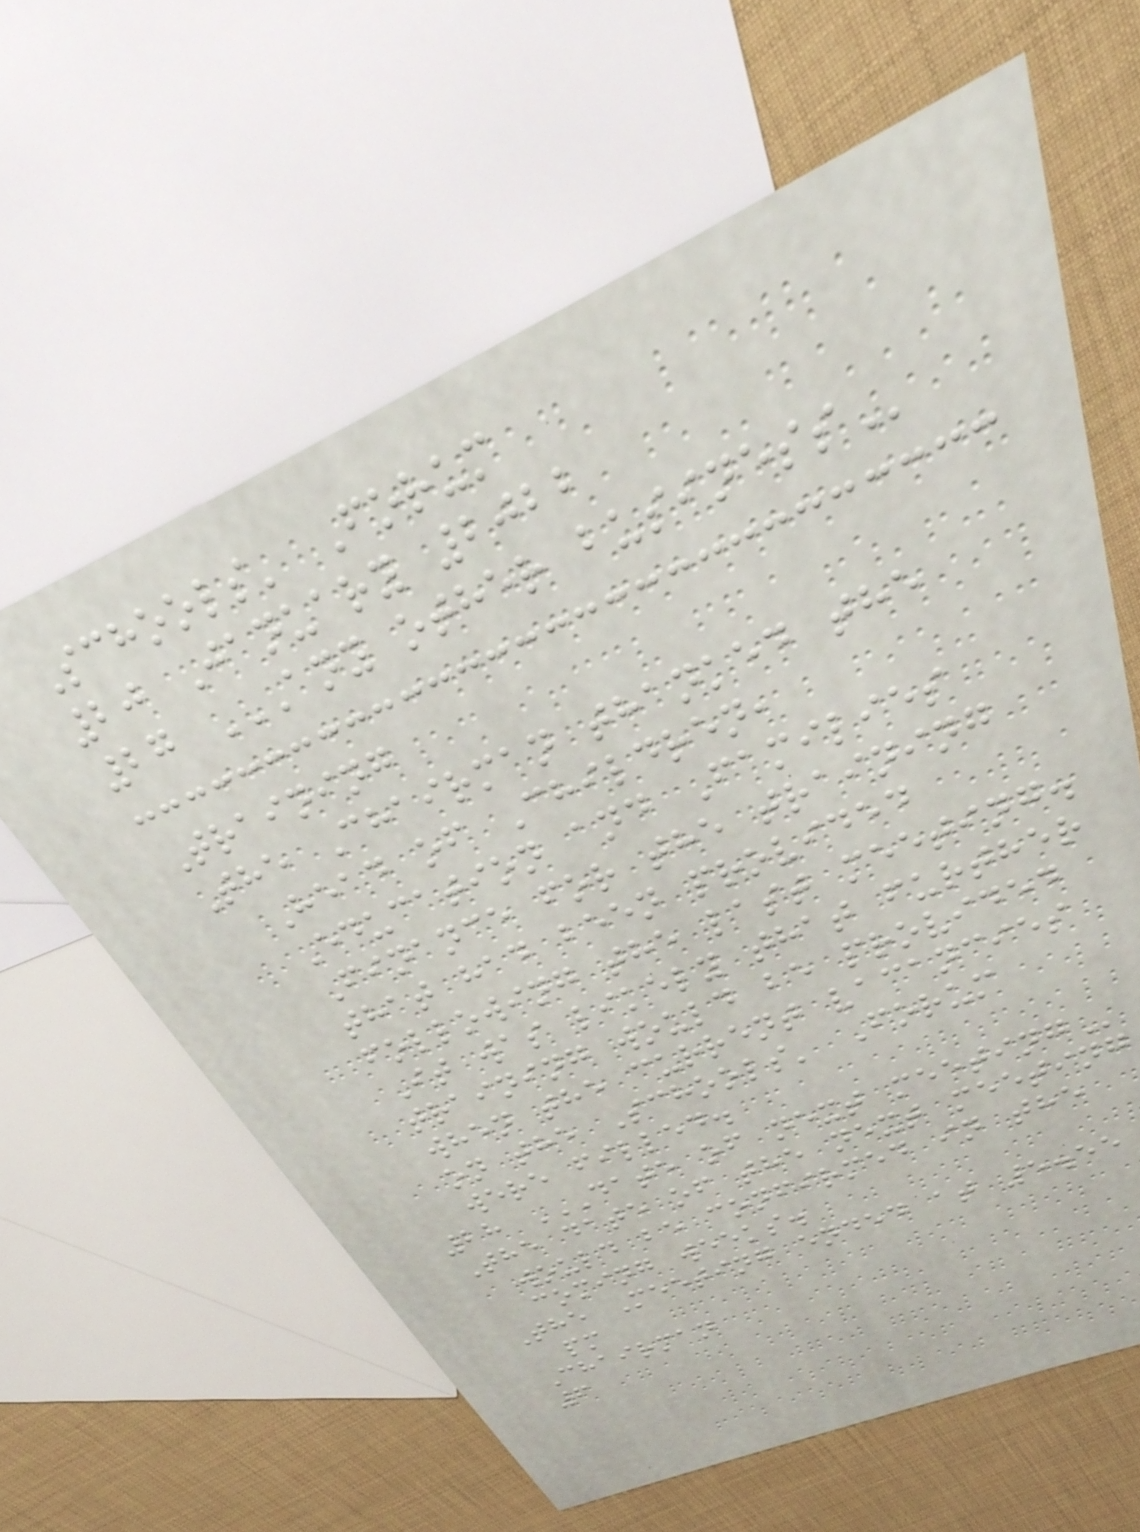Schools' Forum
20 January 2022
27 ANY OTHER BUSINESS
Training
The Chairman thanked the
Head of Children,
Education and Families
Finance for the training
that had been provided
following the last meeting.
It was likely that further
training would be provided
when the current vacancies
on the Schools' Forum
were filled.
28 DATE OF NEXT MEETING
The date of the next meeting
would be confirmed in the
coming weeks.
The Meeting ended at 5.55
pm
Chairman
6
